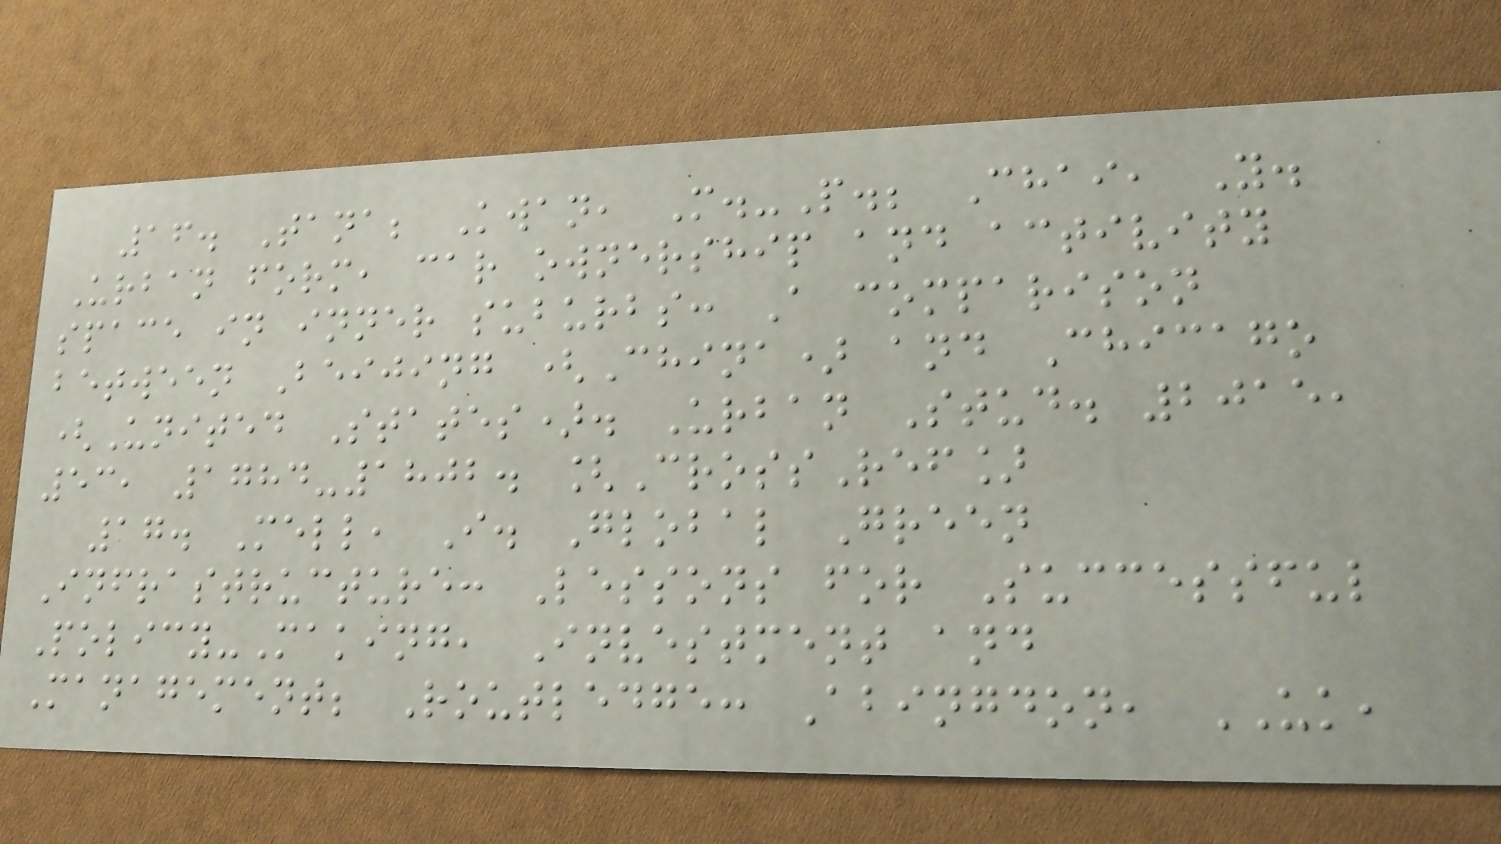16. Tana; Kwan, M.-P.; Chai, Y.
Urban form, car ownership and activity
space in inner suburbs: A comparison
between Beijing (China) and Chicago
(United States). Urban Stud. 2015,
53, 1784-1802. [CrossRef]
17. Mell, I. Global Green
Infrastructure: Lessons for Successful
Policy-Making, Investment and
Management; Routledge: Abingdon, UK,
